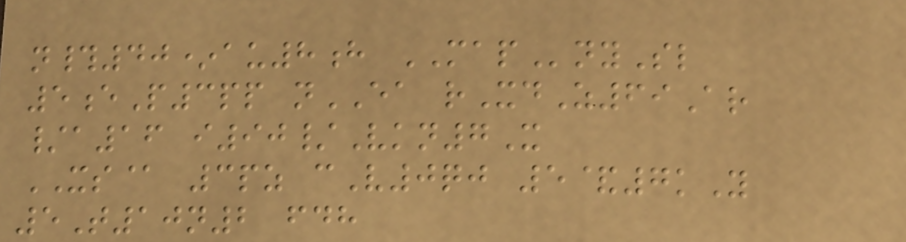n#40*au8h MAPnySl
5eP3pp nEA rXdZ69Ar
/a16 i90/Vkn7X
XS@ 3pz cV0qj 5&7kY
5T10n2 fdh
